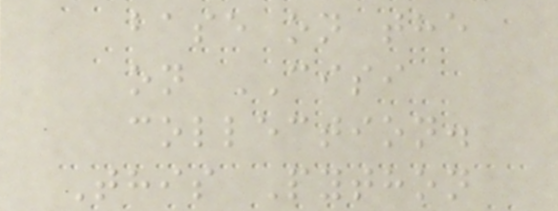base on the
on CISI
collection.
This Python
